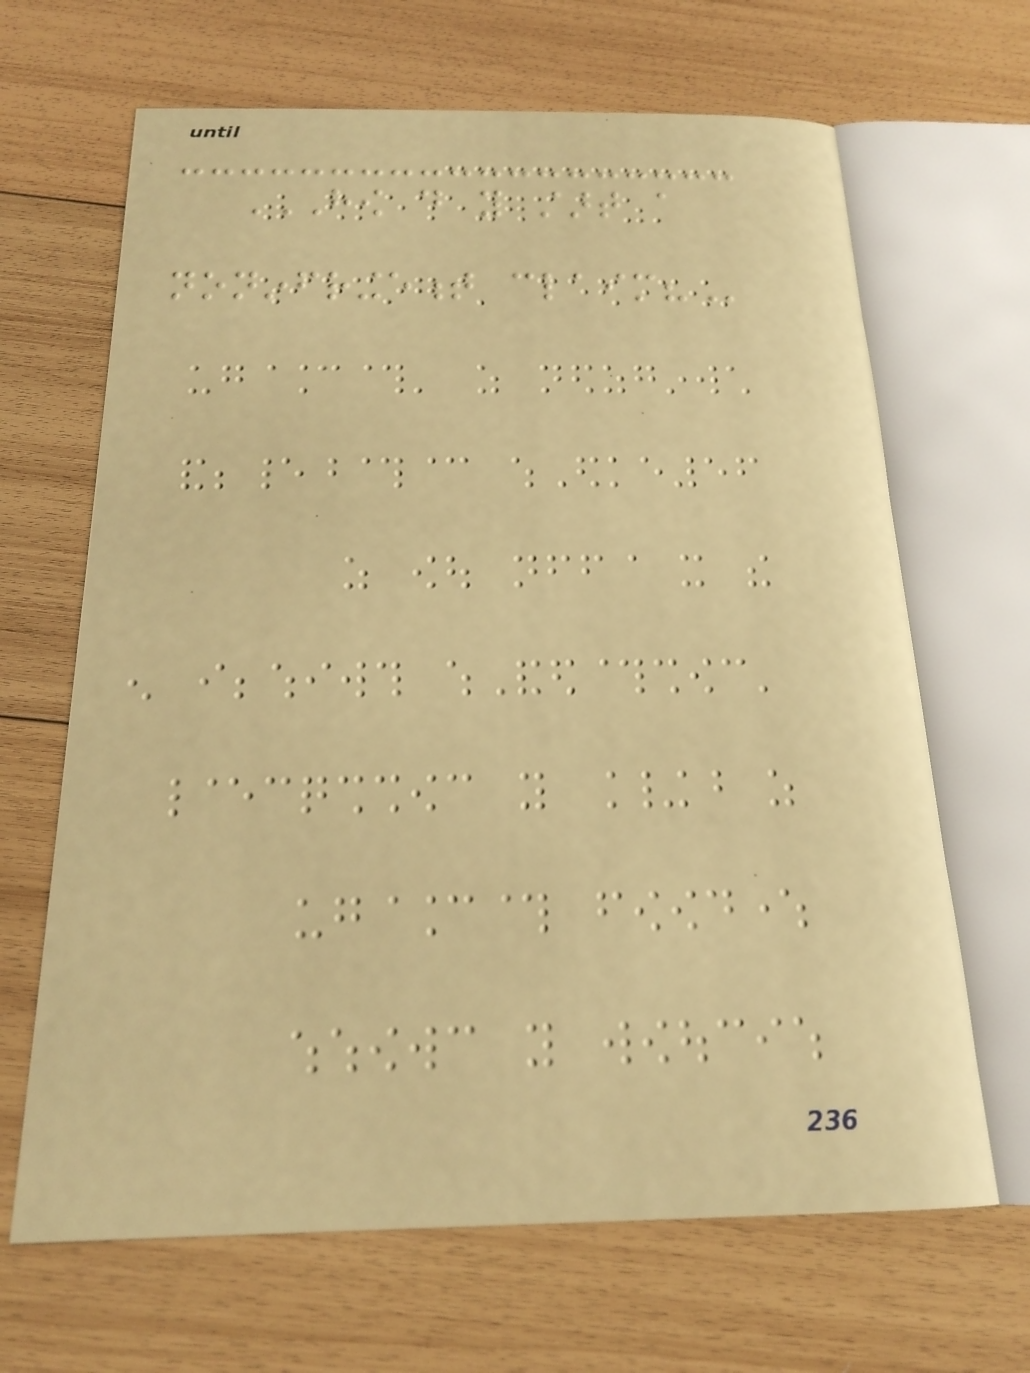HOW DO YOU START A
NONINFRINGEMENT CLAIM?
